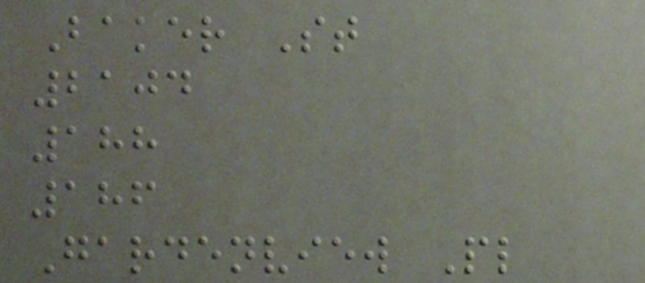Baker St
2104
188
186
Gardenview Pl
